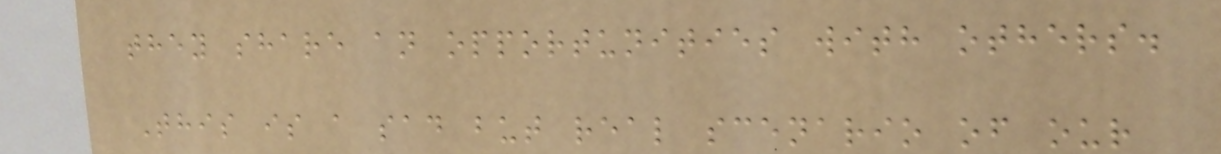they share an opportunities with others.
This is a sad but real scenario of our
